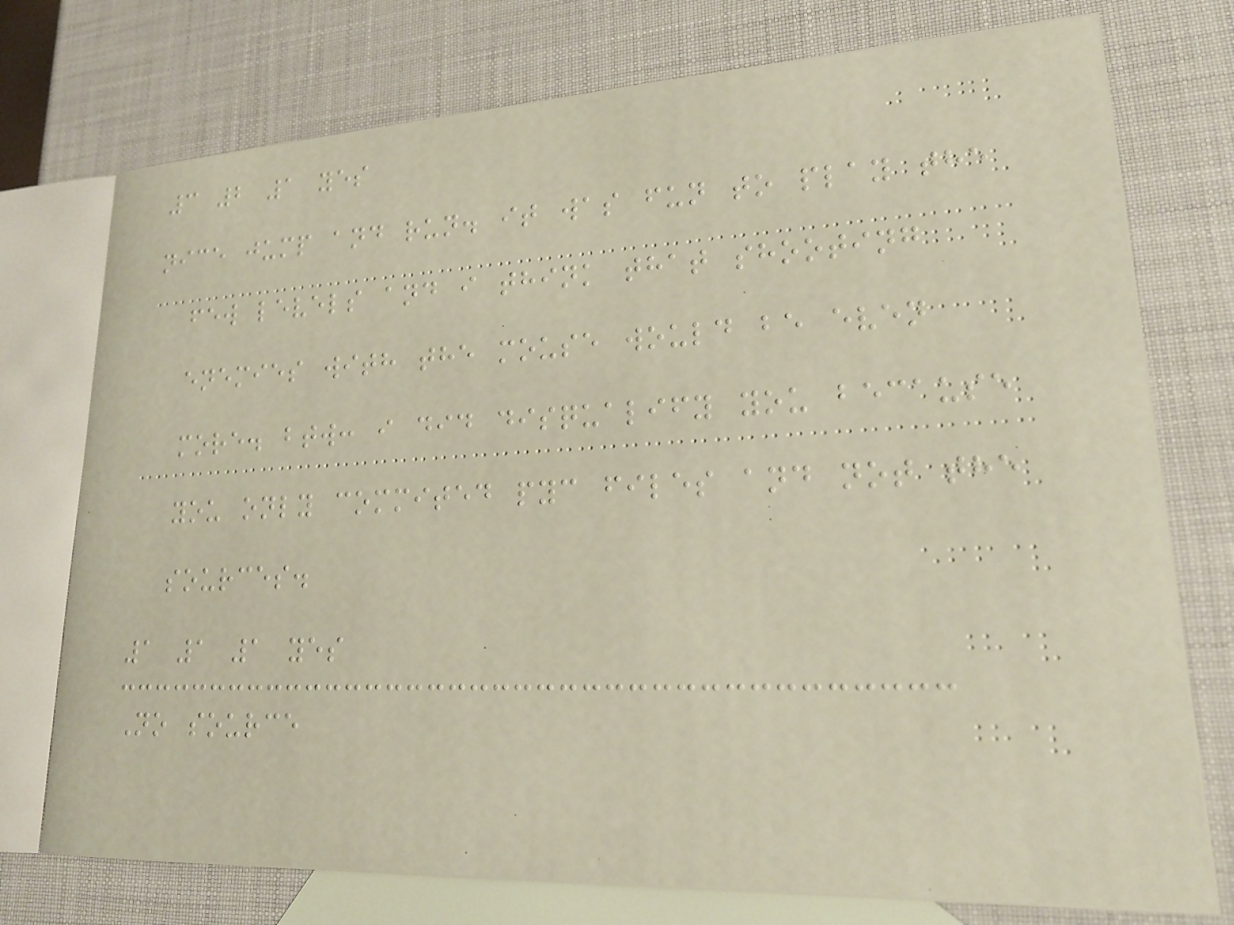3 2 1 yes
nice jump and run. it was fun to play the
few levels and i think that shooting
enemies with the mouse would be even
more. btw: i did disqualify you because
you only commited pyc files and not the
sources.
1 1 1 yes
No source
